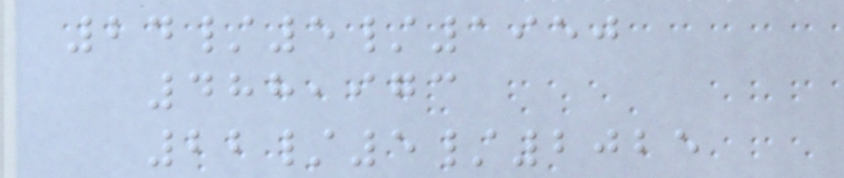24/5/1950
488,973
22/5/2025
